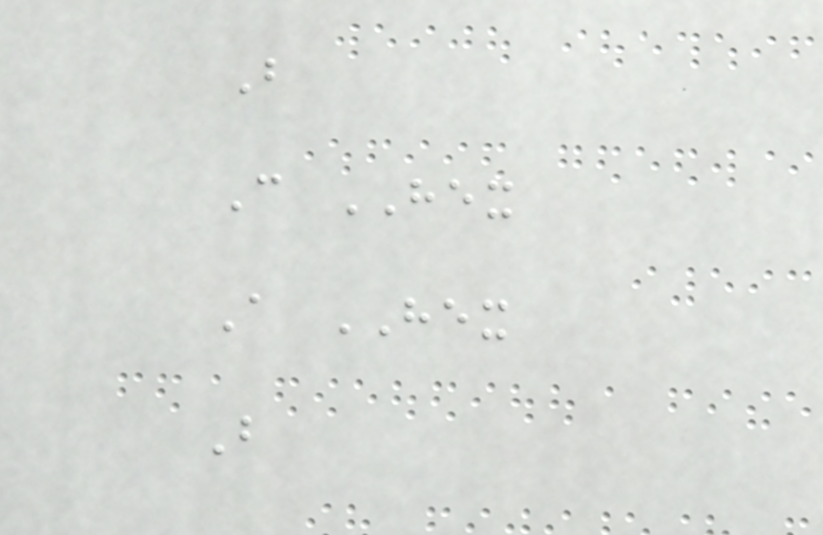B
C HEX
A HEX
B
